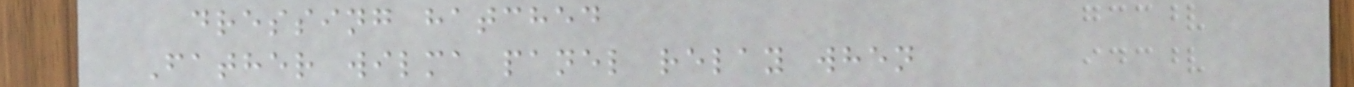dressing hatched
Father wilma panel relay when
